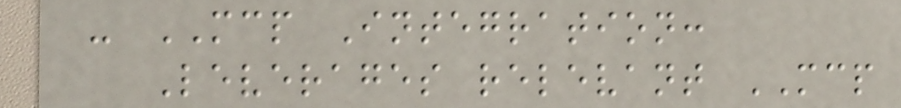- MCP Integration:
Leverages relevant MCP
